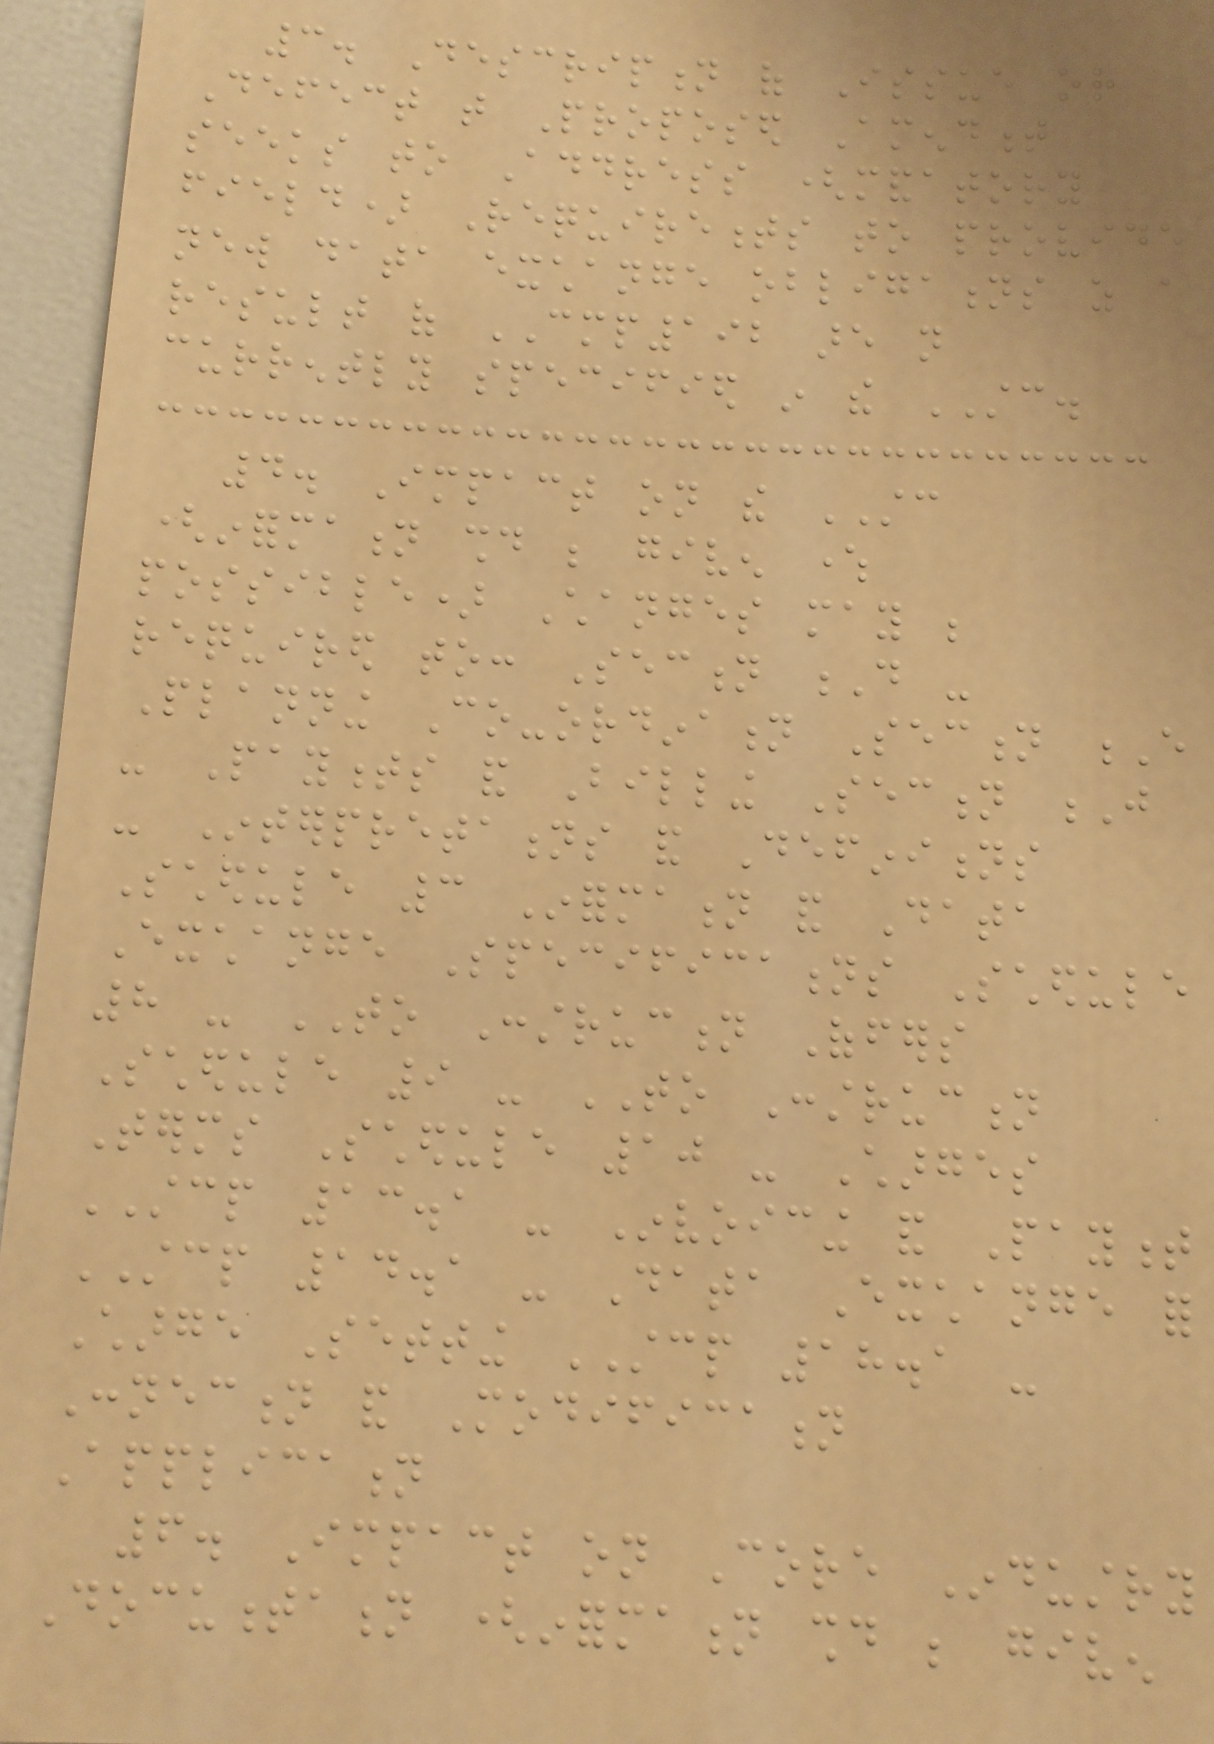3. Description of Issue or
Defect that Proposed Amendment
seeks to Address (mandatory
field) Requirements to provide
new data exchange obligations as a
result of CMP192 are not
currently specified in the STC.
4. Impact on the STC
(information should be given where
possible) Changes may be
required to: Section D -
Planning Co-ordination Section E
- Payments and Billing Section J
- Interpretations and Definitions
Schedule 3 Information and Data
Exchange Specifications Schedule
8 - TO Construction Offers
Schedule 9 - TO Construction
Terms Schedule 10 - Charges
STCP 13.1 - Invoicing and Payment
STCP 14.1 - Data Exchange for
Charge Setting STCP 18.1 -
Connection and Modification
Application
6. Impact on Core Industry
Documentation (information should be given
